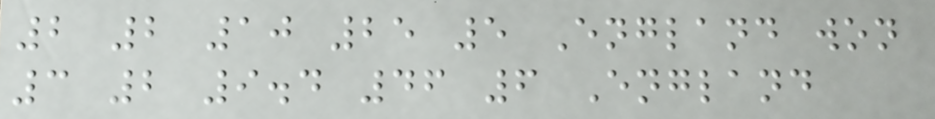2 2 10 25 5 England won
3 2 9.4 46 6 England
